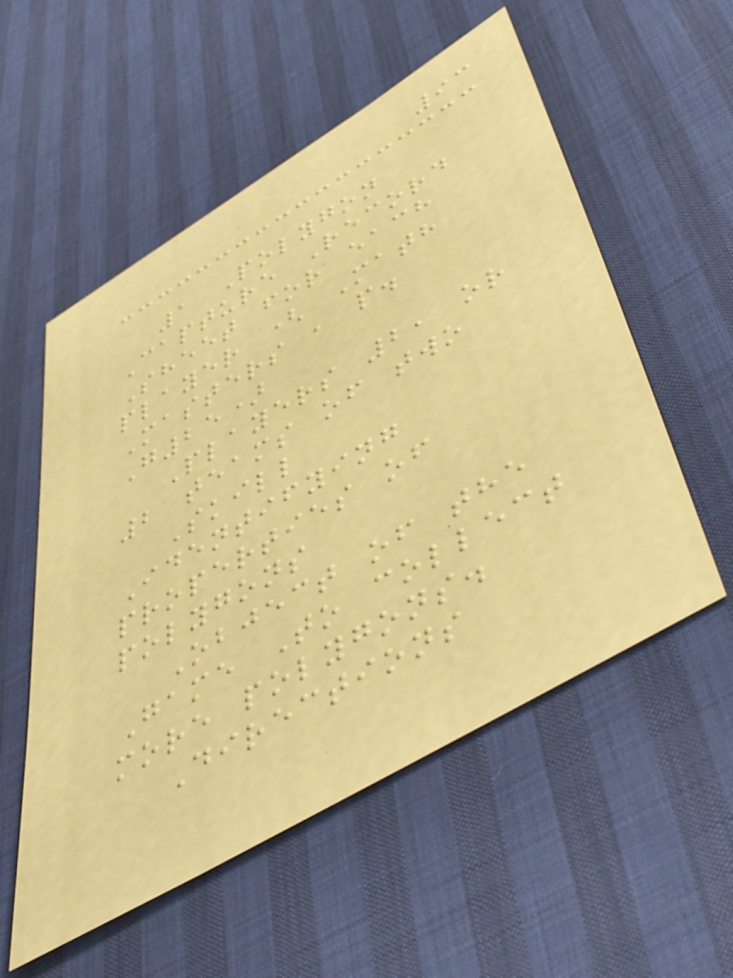93
1 Polygon
Capture Record
Sheet for each
player ( Math
Masters , p.
G25)
Players 2, or
2 teams of two
Skill
Identifying
properties of
polygons
Object of the
Game To collect
more polygons.
Directions
